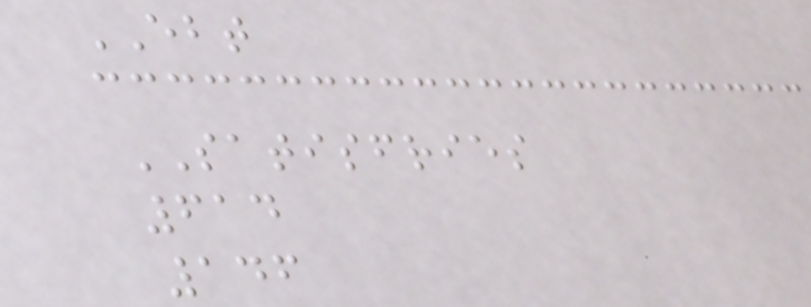EBT
SATISFRIES
614
146
